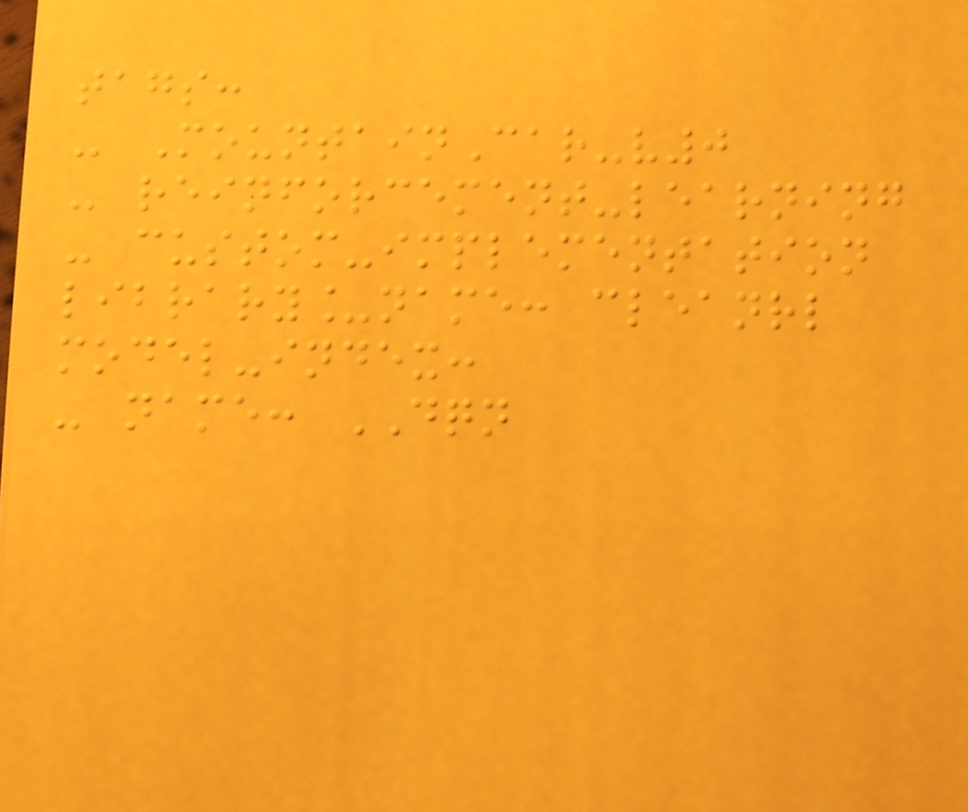tags:
- MountainCar-v0
- reinforcement-learning
- custom-implementation
library_name: cleanrl
model-index:
- name: DQN
